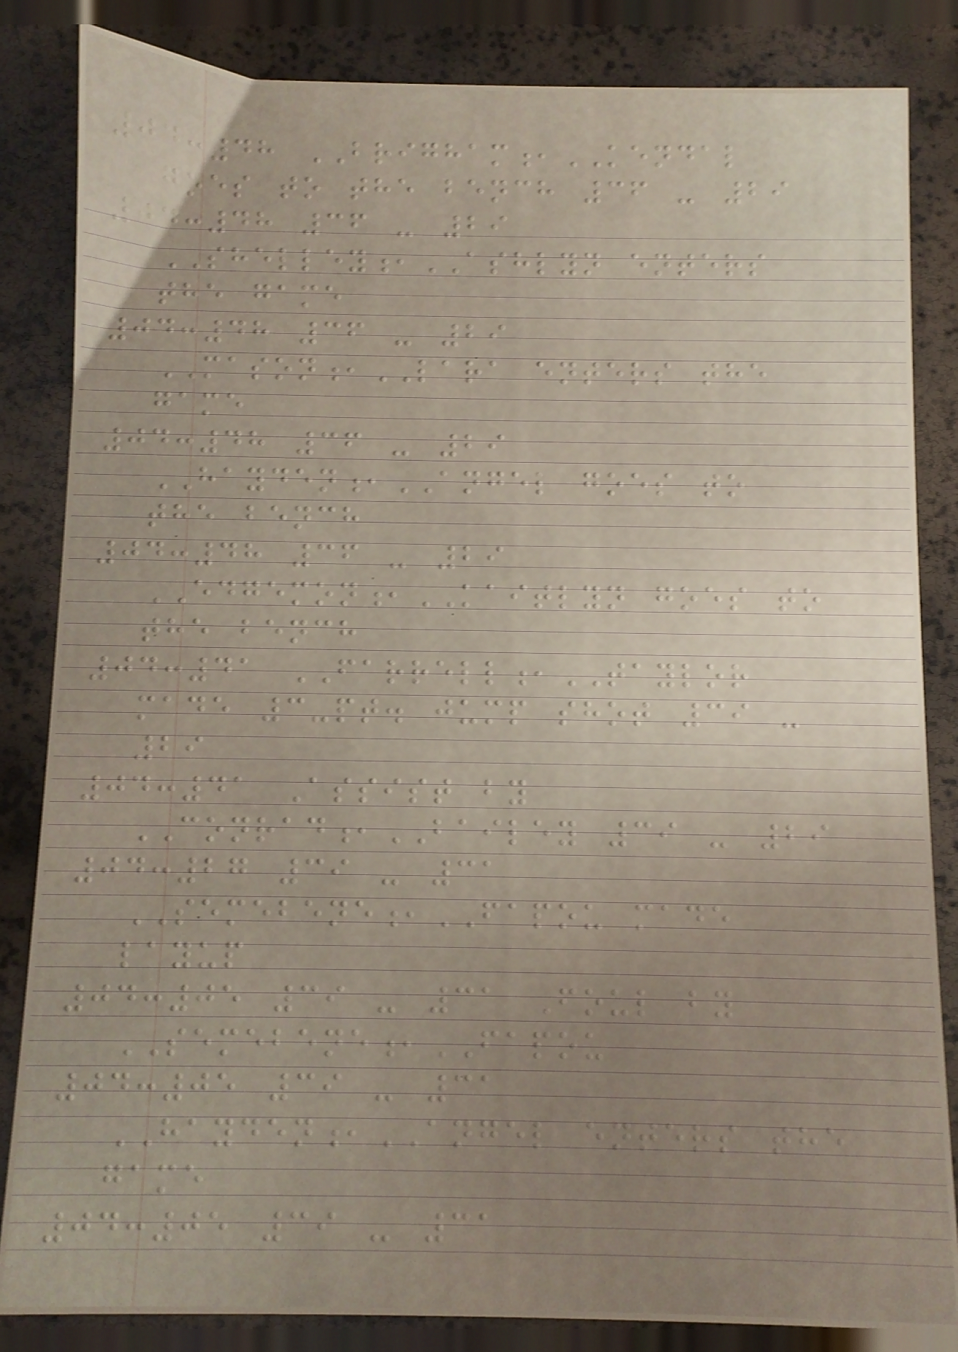04:48 BRIGHAM,KENDAL
goes to the bench 36 - 29
04:48 36 - 29
SHELLEY,ASHLYN enters
the game
04:48 36 - 29
MASON,LARA enters the
game
04:48 36 - 29
HAYDEN,ANGEL goes to
the bench
04:48 36 - 29
EDGEMON,KAITLYN goes to
the bench
04:41 FARRELL,TAYLOR
made 3-pt. jump shot 39 -
29
04:41 Assist by
CONRAD,BAILEY 39 - 29
04:27 39 - 31
SEMEBENE,FAPOU made
layup
04:05 39 - 31 Foul by
SEMEBENE,FAPOU
04:05 39 - 31
HAYDEN,ANGEL enters the
game
04:05 39 - 31
